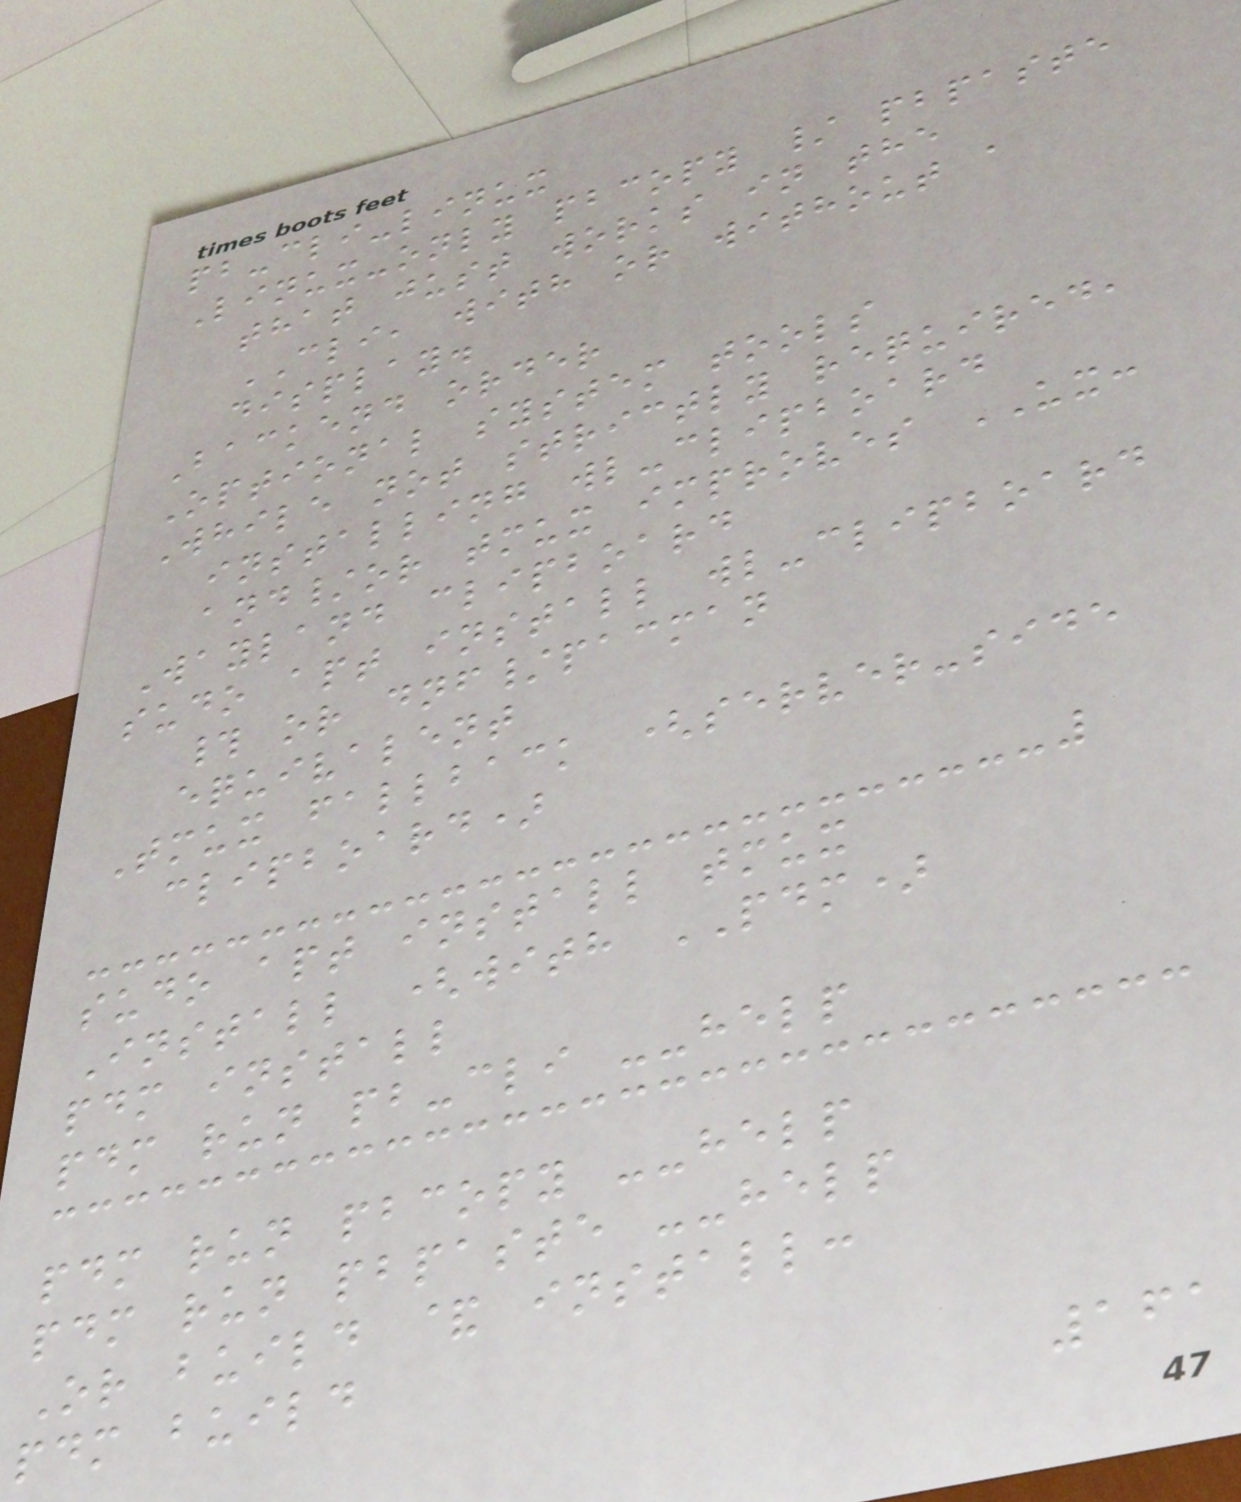pb-cli-linux
Linux-only pbcopy / pbpaste
that just works in the
CLI, with or without a
display.
Backend order
Optional system tools
While not strictly required,
installing wl-clipboard
and/or tmux improves UX:
Wayland clipboard
sudo apt install wl-clipboard
# or dnf/pacman
equivalent
Tmux fallback (server-side
clipboard)
sudo apt install tmux
Install (with PDM)
pdm install
pdm run pb-cli --help
pdm run pbcopy --help
pdm run pbpaste --help
Or build & install:
pdm build
161
